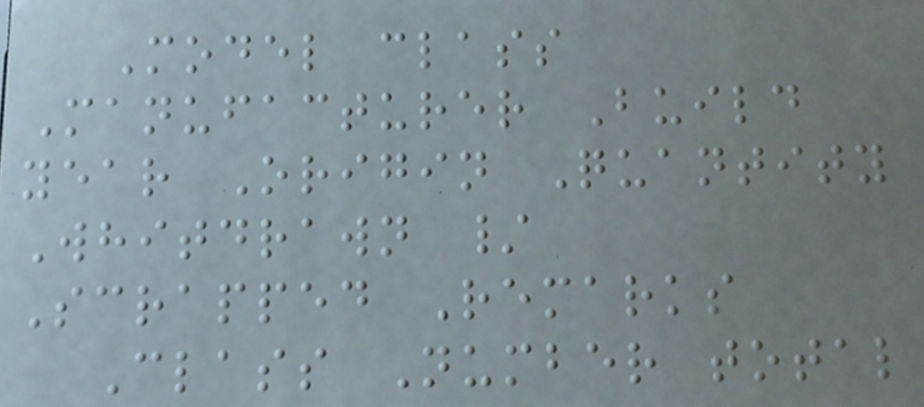Model class
Manufacturer Build
year Origin Quantity
Whitdrawn /
Scrapped Remarks
Class Number total
